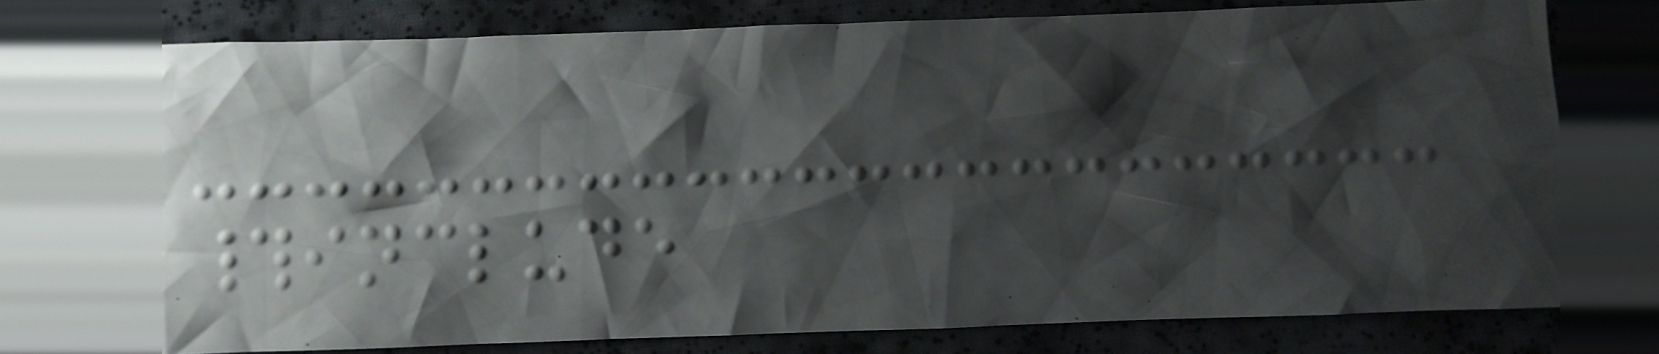#include
